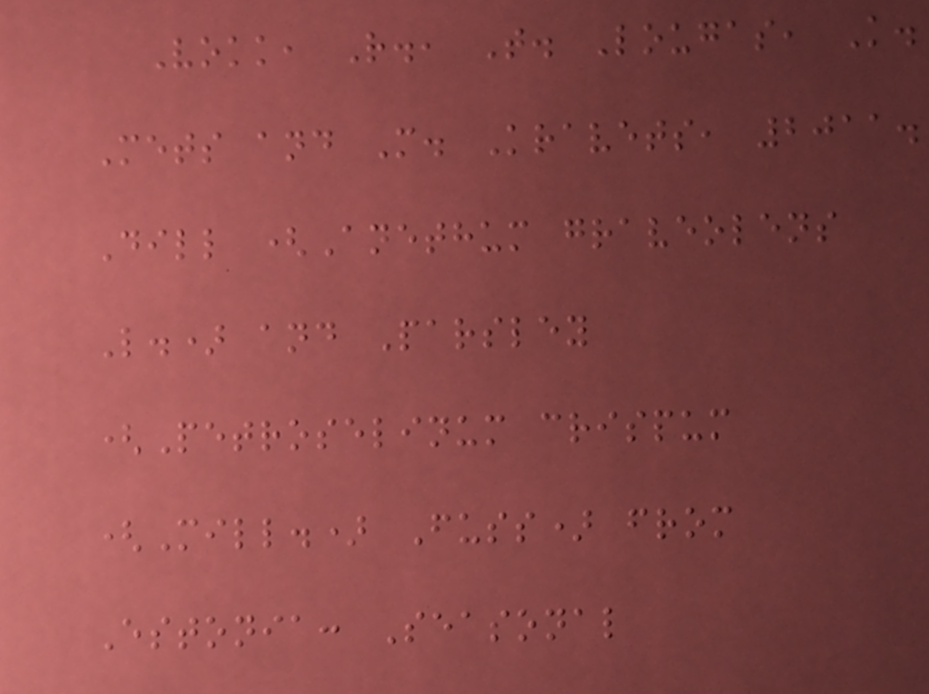Vokk, R., T. Lougas, K.
Mets and M. Kravets, 2011.
Dill (Anethum graveolens
L.) and Parsley
(Petroselinum crispum
(Mill.) Fuss) from
Estonia: Seasonal
